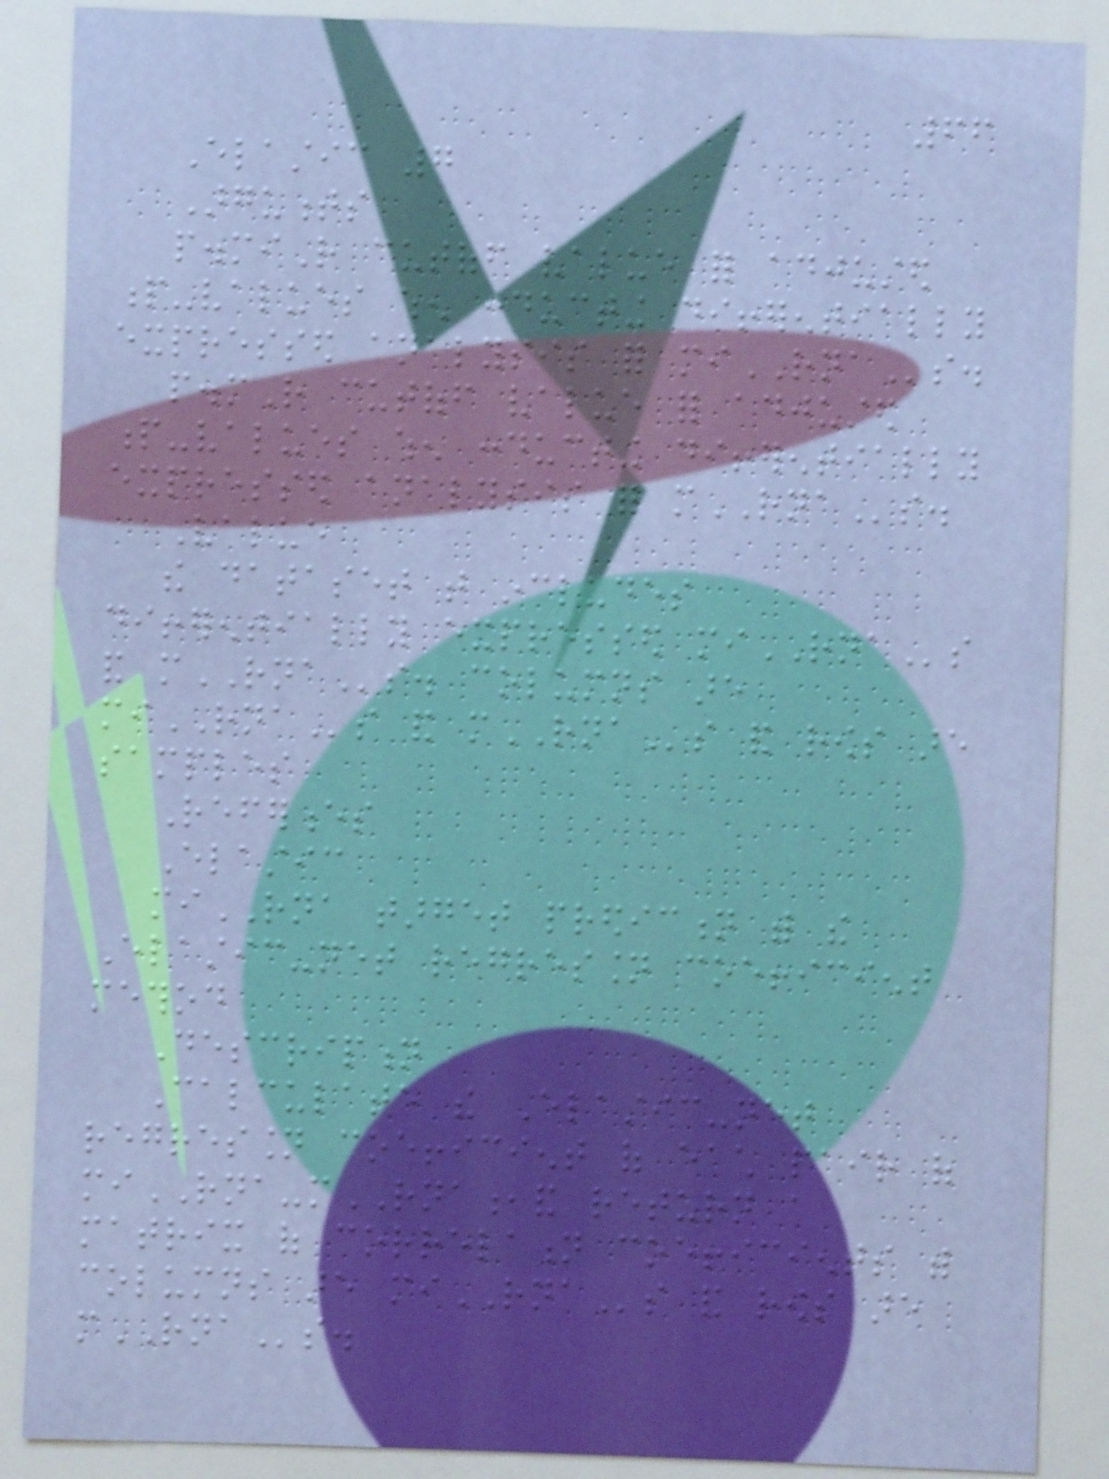66
Elastic 7
Arguments
p.miR cutoff value for adjusted
p-values when conducting differentially
expressed analysis for miRNAs.
p.mR cutoff value for adjusted
p-values when conducting differentially
expressed analysis for mRNAs.
Value
the dataset that includes
differentially expressed miRNAs
and mRNAs. columns are
miRNAs and mRNAs and rows are
samples
References
Elastic
miRNA target prediction with the
Elastic-net regression coefficient
method
Description
Calculate the Elastic-net
regression coefficient of each pair of
miRNA-mRNA,and return a
matrix of correlation coefficients with
columns are miRNAs and rows are
mRNAs.
